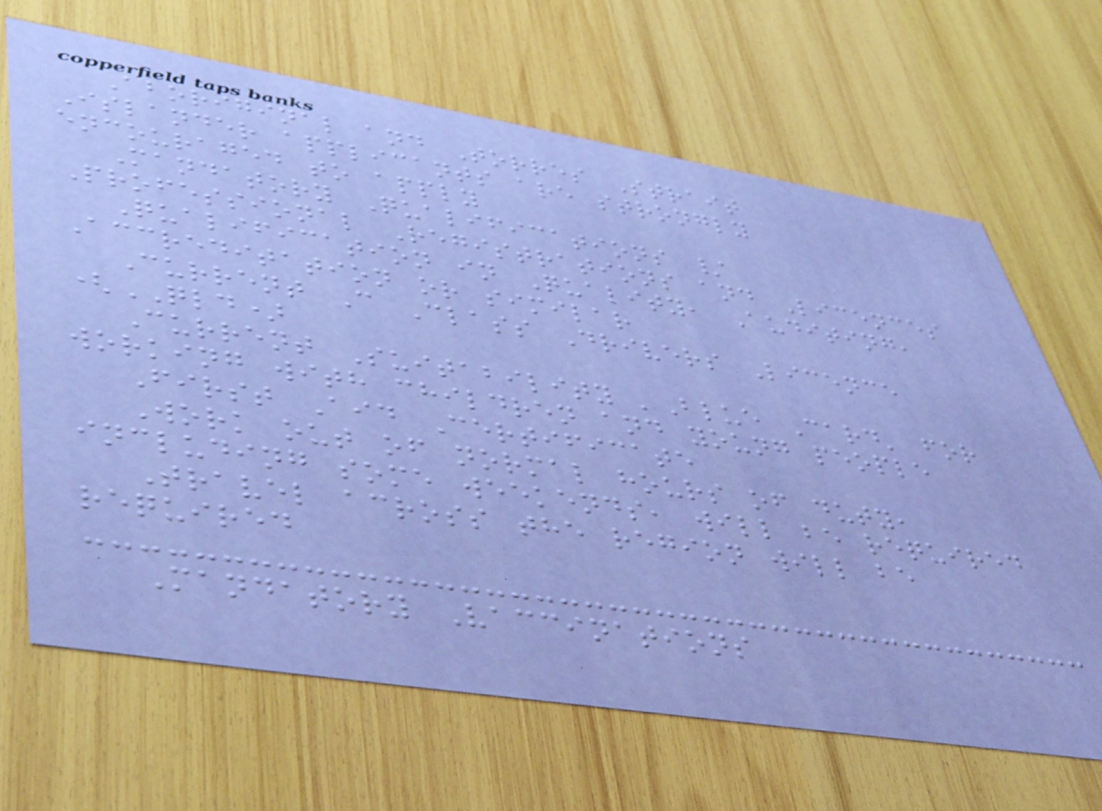Aboriginal and Torres Strait
Islander applicants are strongly
encouraged to apply
Mandatory Qualifications /
Professional Registrations and Licences
Qualification in Quality, Auditing,
Accreditation or similar
Current C Class Drivers Licence
(QLD)
Current Suitability 'Blue Card' for
working with children and young people
First Aid Certificate
Work out of normal hours of duty,
including some weekends, will be required
Travel across the region will be
required
Mandatory Vaccinations
